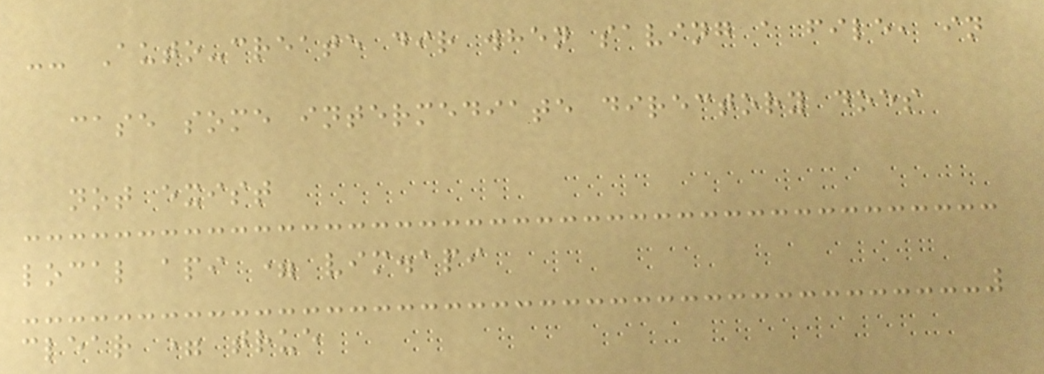-- Auto-create dir when saving a file, in
case some intermediate directory does
not exist
local api = vim.api
clear = true
